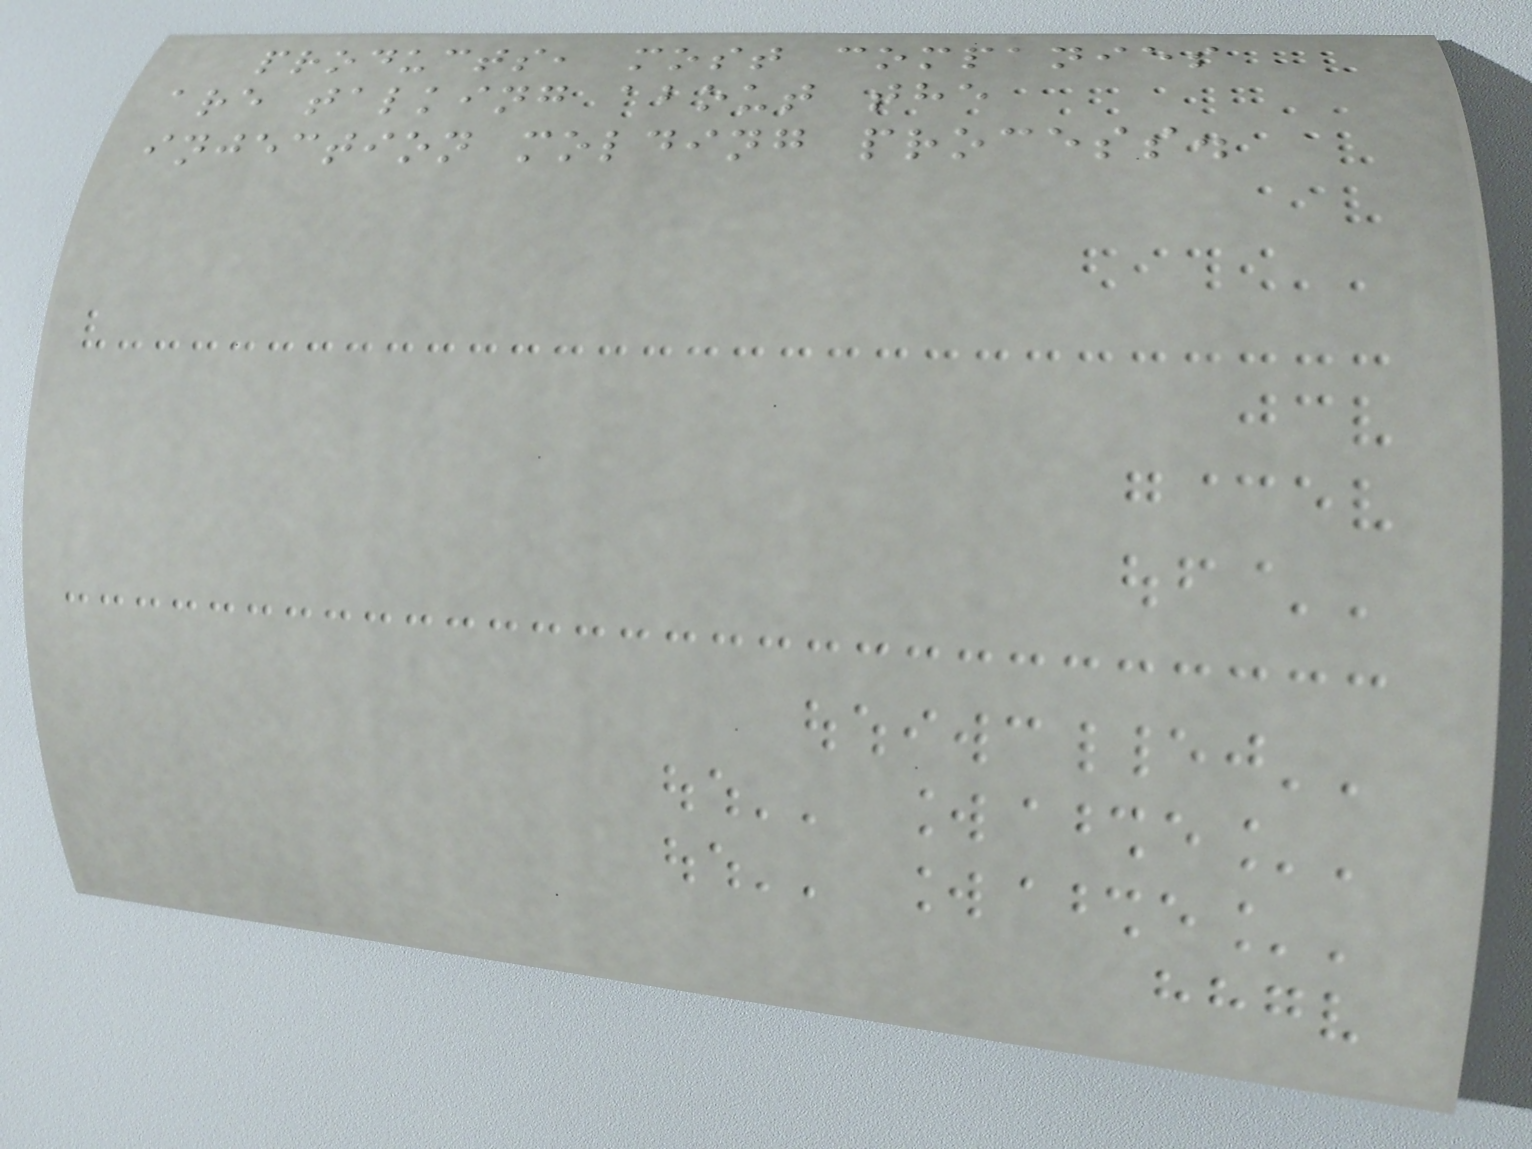products, most companies
are talking about the
injection molding process.
